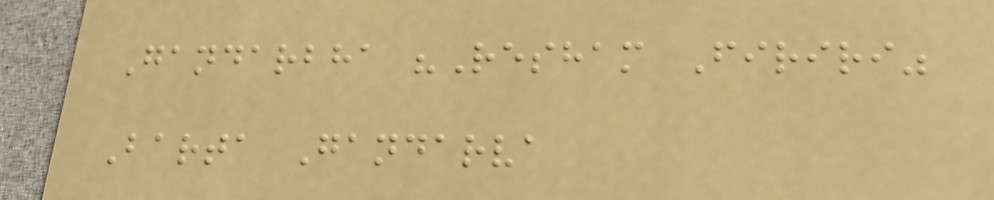Gandarbha "Resham Firiri"
Barta Gandarva
